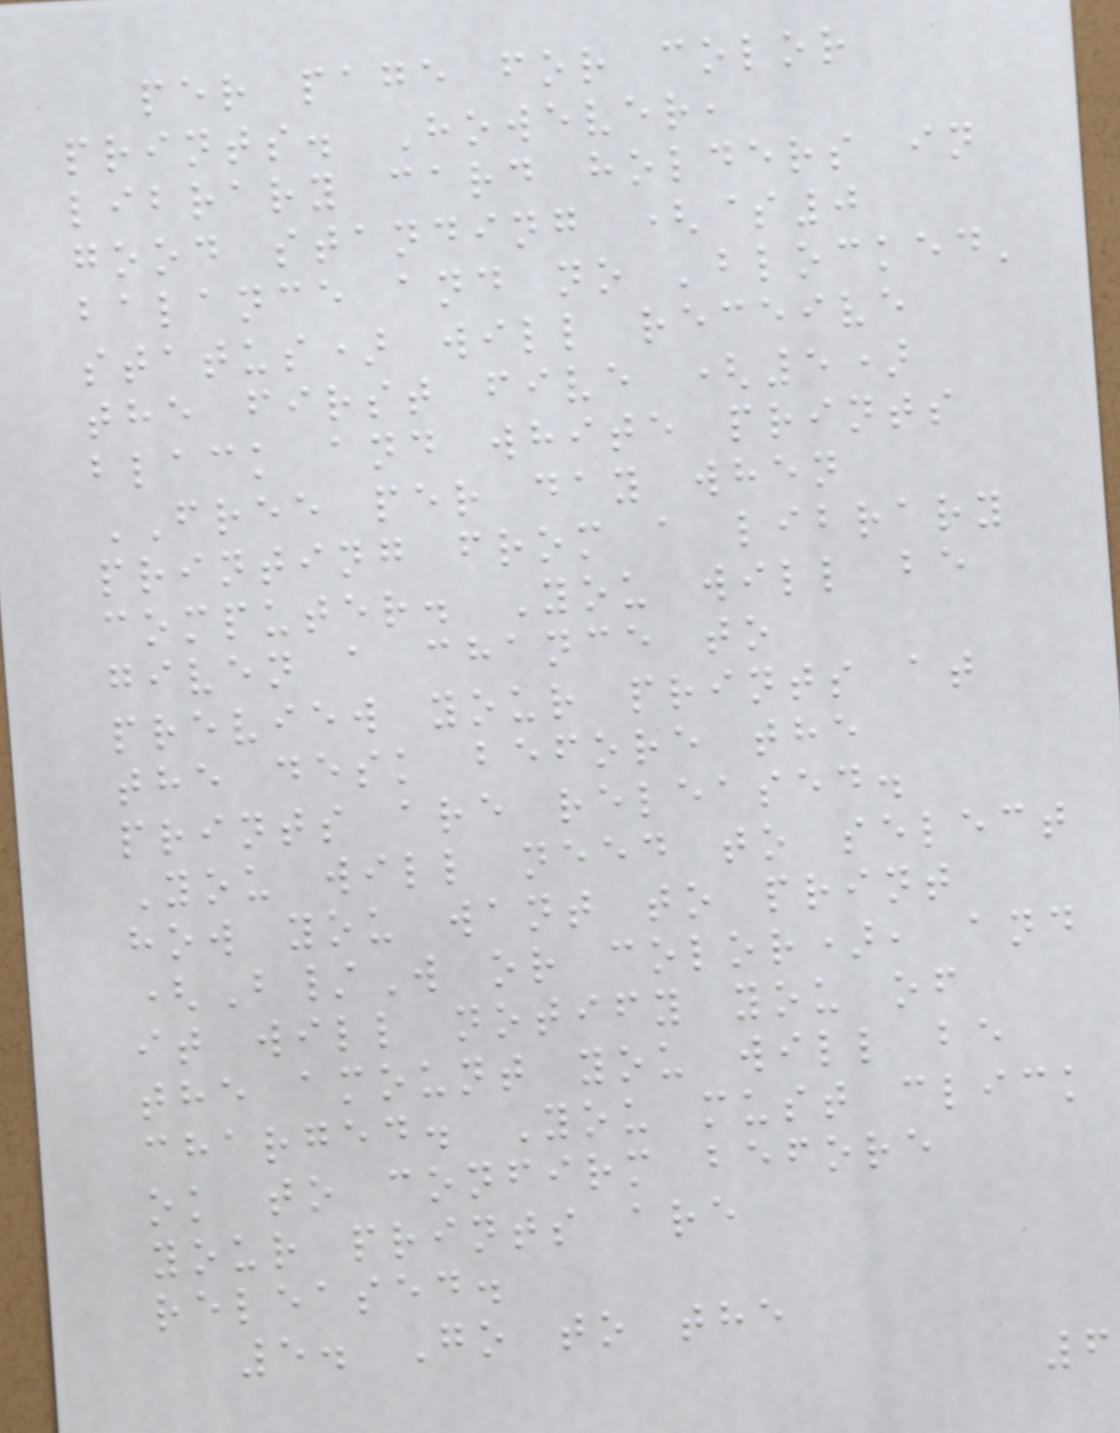per page for color
prints. However,
library card holders in
good standing ($0
balance and no 'blocked'
status) will receive
the first five (5)
black and white prints
FREE per day when
printing from a library
computer. You will be
given a chance to
preview your prints at
the desk before the
prints are released.
You will need to select
how you want to print
(B/W or color), and
it will notify you of
the amount you will be
charged. You must click
ok to confirm before
your prints are
released.
5. Go to the
6
